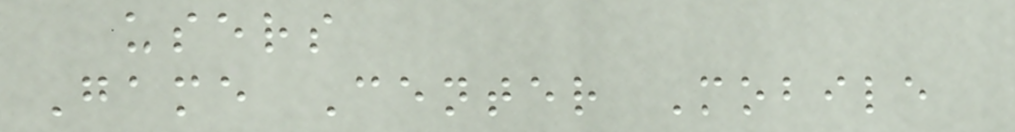users
Game Center Mobile
